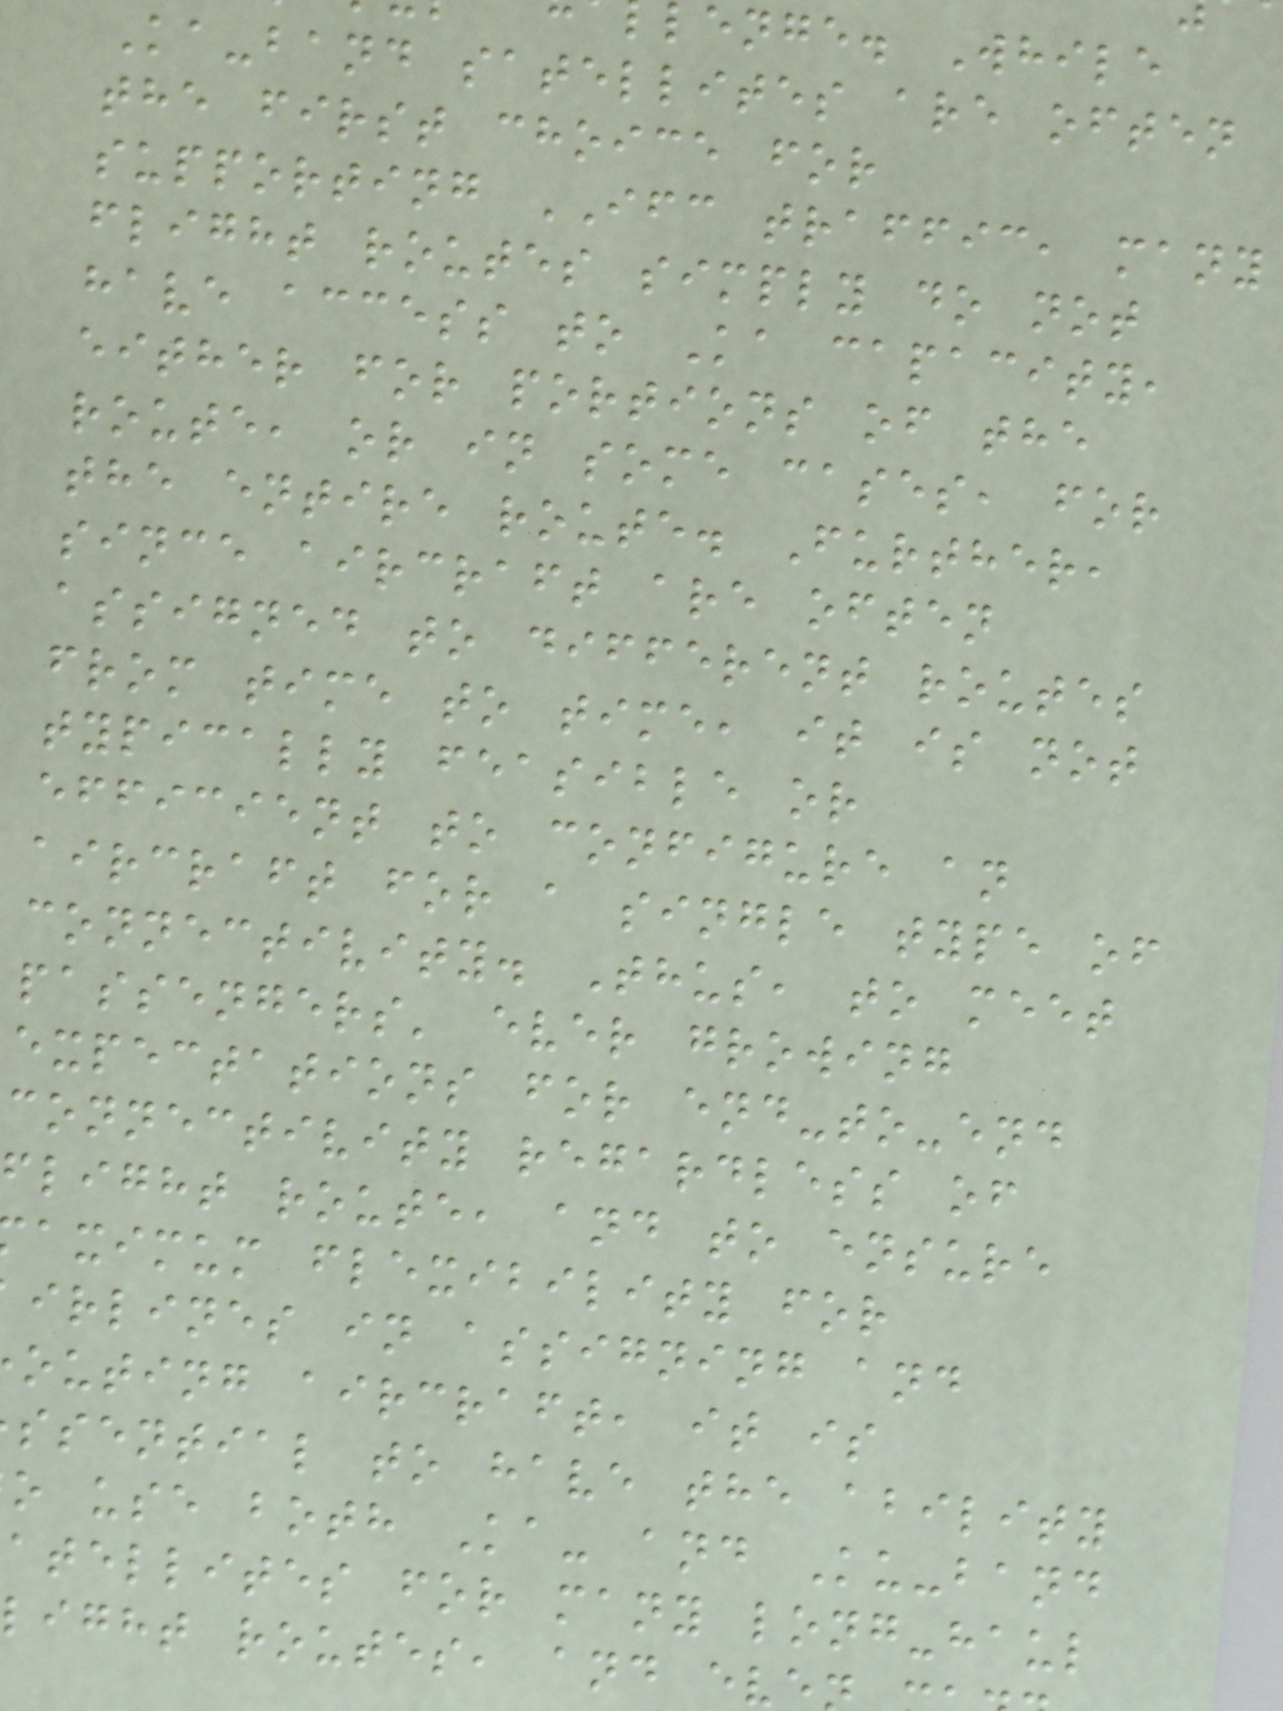lenge. While
Ka-band satellites are often
the first choice for
supporting IFC traffic, many
flight routes simply do not
have access to Ka capacity,
either for portions of the
route, or in some cases, for
the entire route. Further,
since aircraft are often
assigned to different routes
from time to time, it is not
typically feasible or
efficient to configure an
aircraft for a single type of
connectivity. Thus, to meet
passengers' ever growing
expectations for end-to-end
connectivity regardless of
flight route, and to ensure
aximum flexibility for
irlines in assigning and
outing aircraft, it is
ssential to have the ability
o use both Ka- and Ku-band
atellites for many long-haul
light routes, and ev
